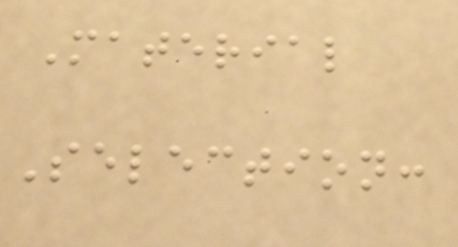Material
Selection:
